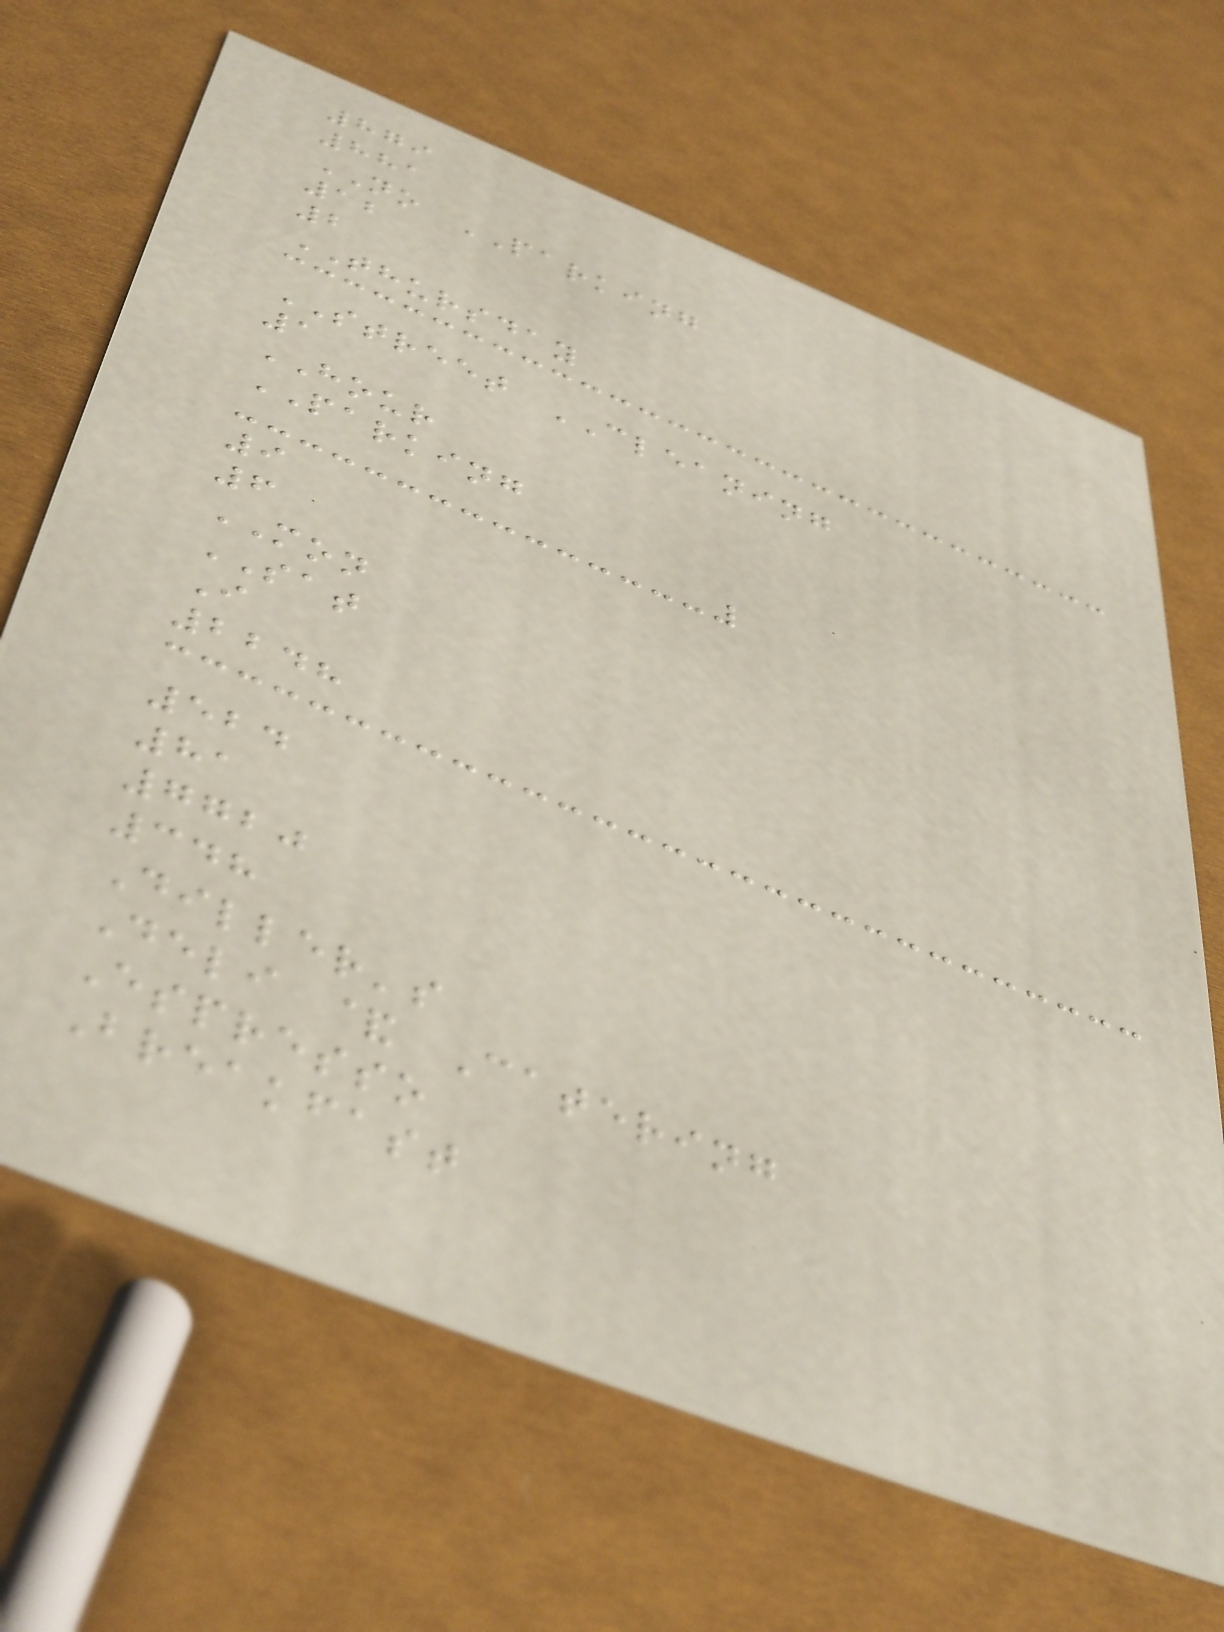879
881
NO PARKING
12
2
THURSDAY
STREET CLEANING
1
HOUR
PARKING
9
6
MON
SAT
I
2248
524
81
7720
348
Diller's
Deli & Catering
Espresso
Breakfast
